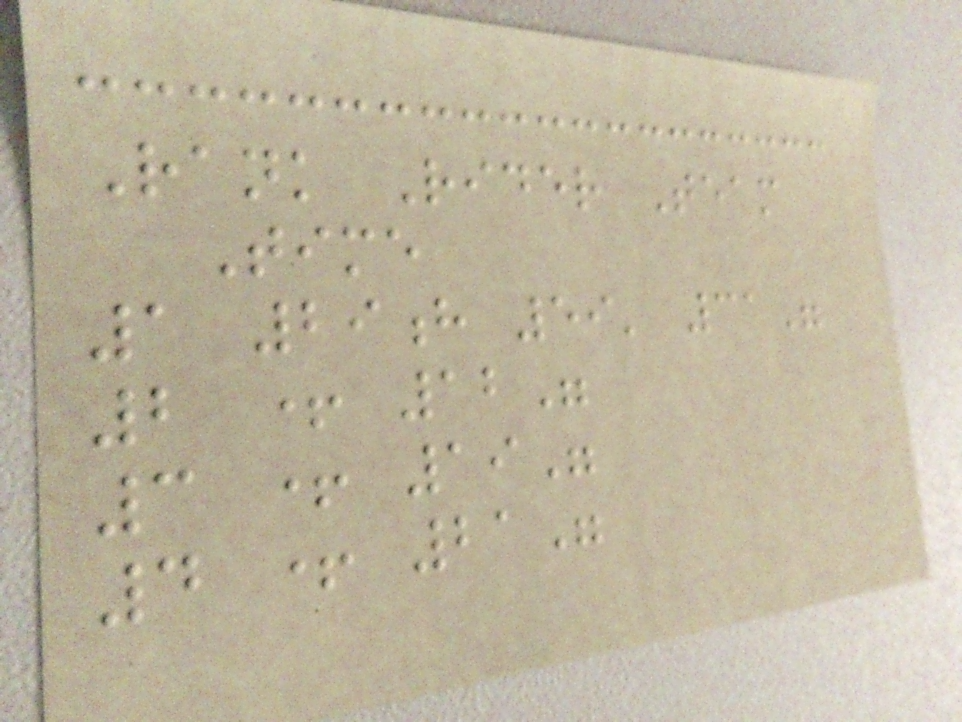Rank Rider Team
Time
1 29h 59' 31"
2 + 12"
3 + 19"
4 + 21"
